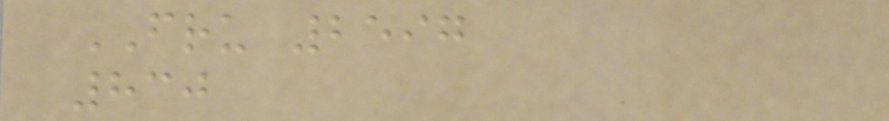FRU 2597
830
